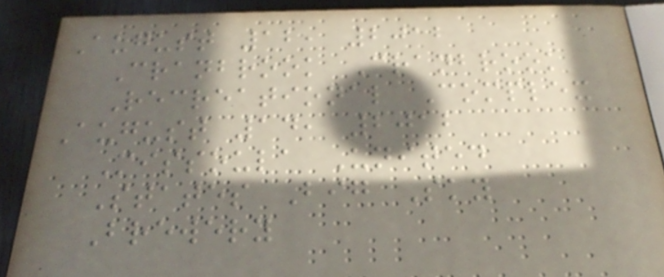August 12, 2012
Cranbrook Cranbrook
Recreational Complex
August 14, 2012
Missoula United
States Big Sky
Brewery
